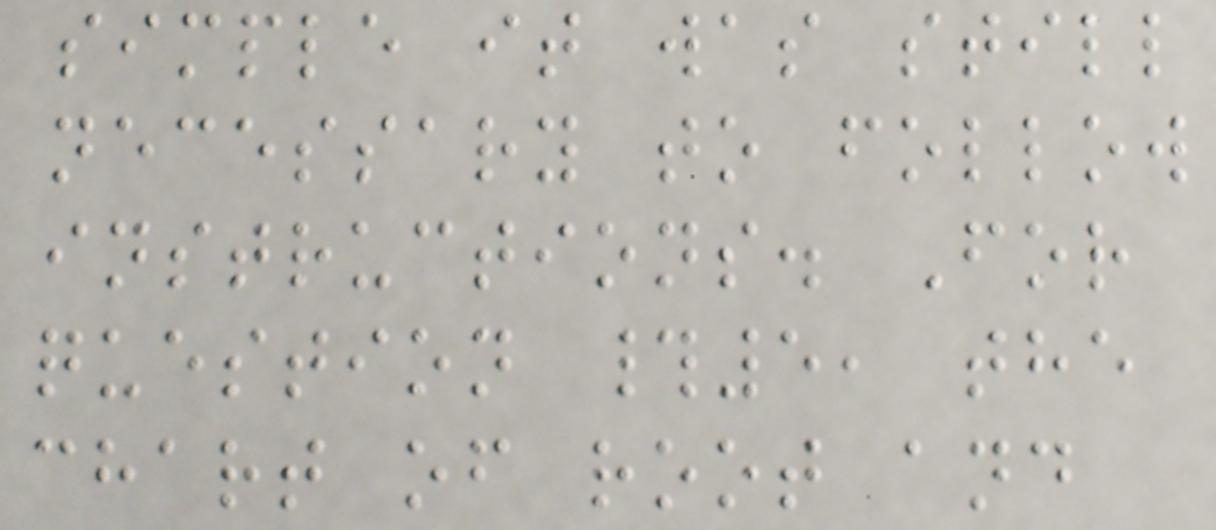simple it was still
necessary to follow
instructions. For
question #5, the
chart of root and
